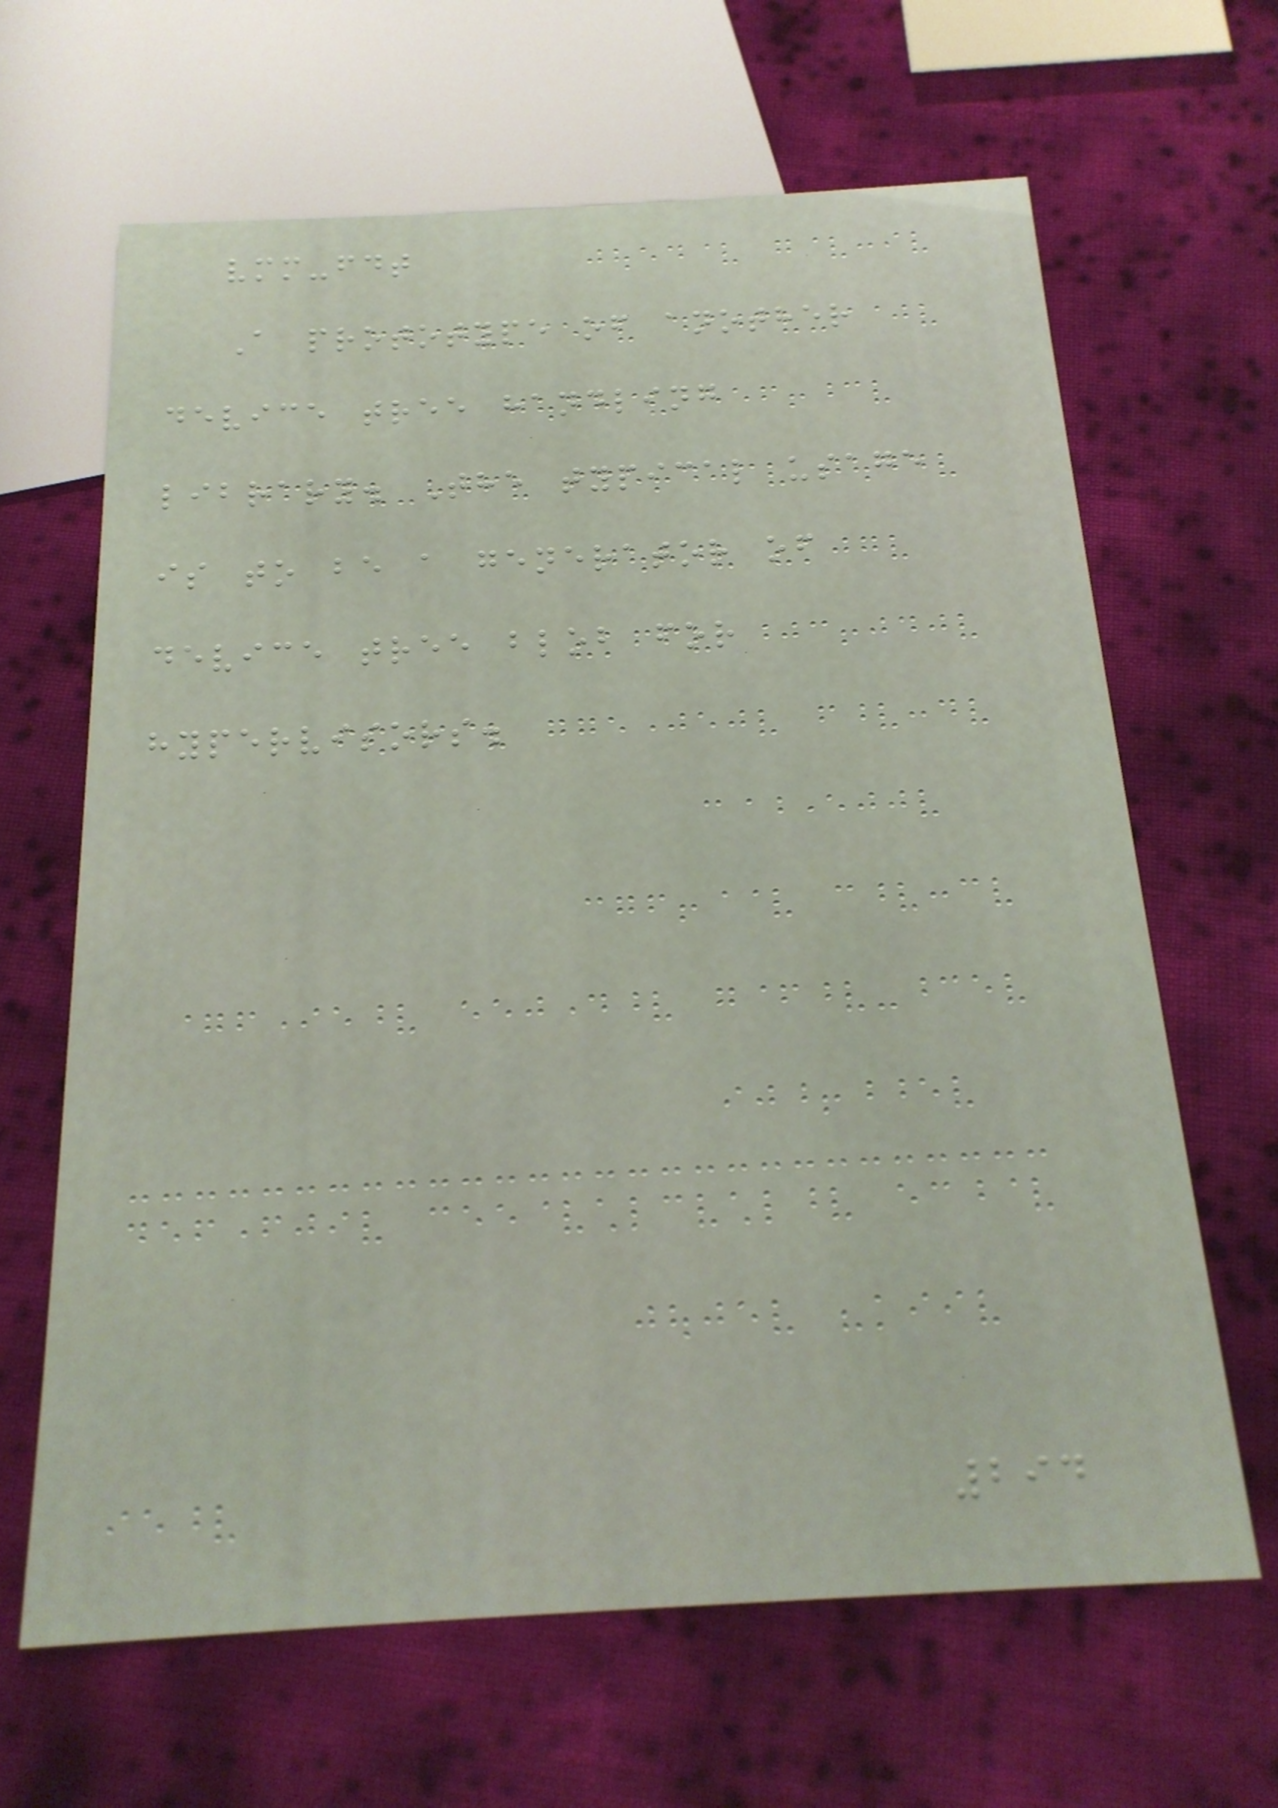vmm-fdt
A prototype of another
device tree handling
library. The typical usage
is to be a generator of
device tree blob for
hypervisors.
294
